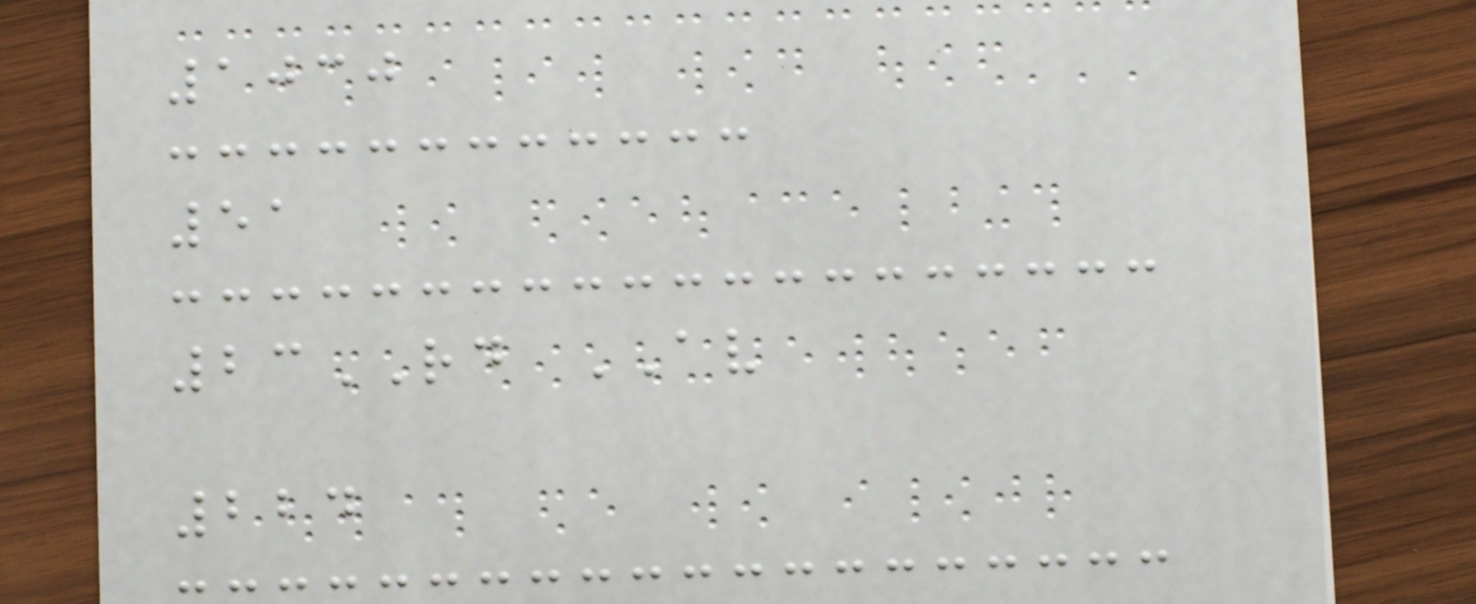1030
51
23RD AV
224
